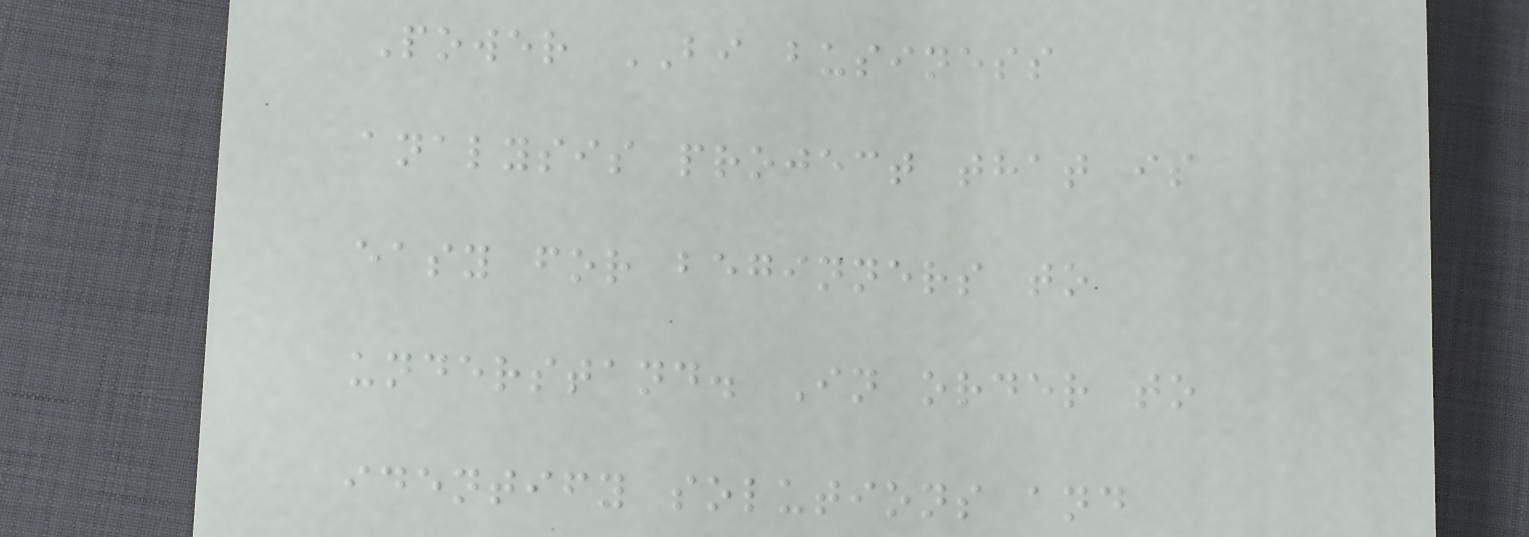Power BI business
analysis project that is
easy for beginners to
understand. In order to
identify solutions and
